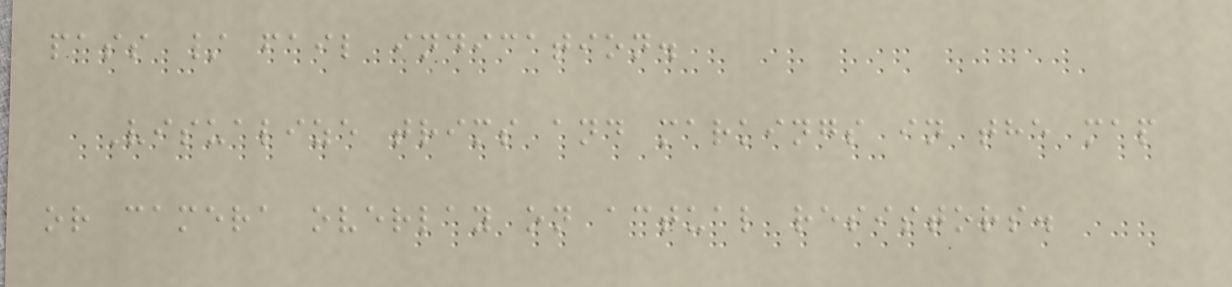pass / fail indication.
Visualize trims and markings in the map
or camera overlay on actual resistors.
